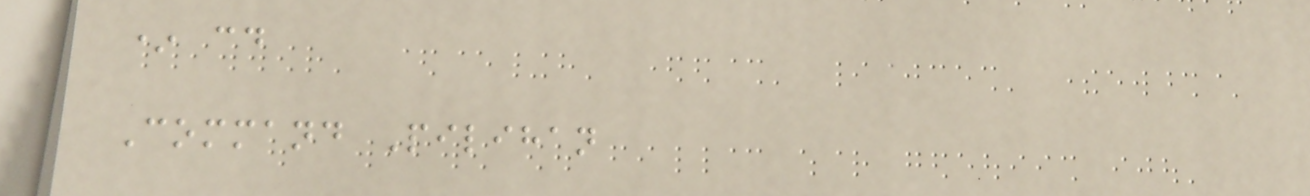* cd
Command Pilihan
